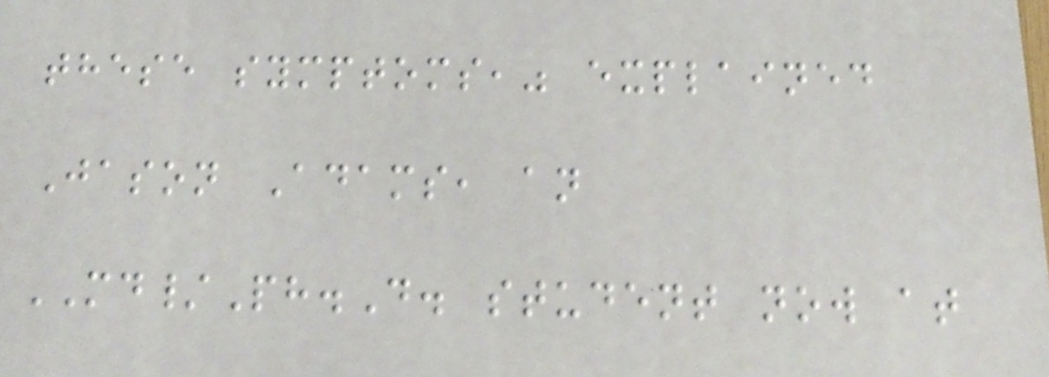these symptoms," explained
Jason Adams, an
MD/Ph.D. student now at
